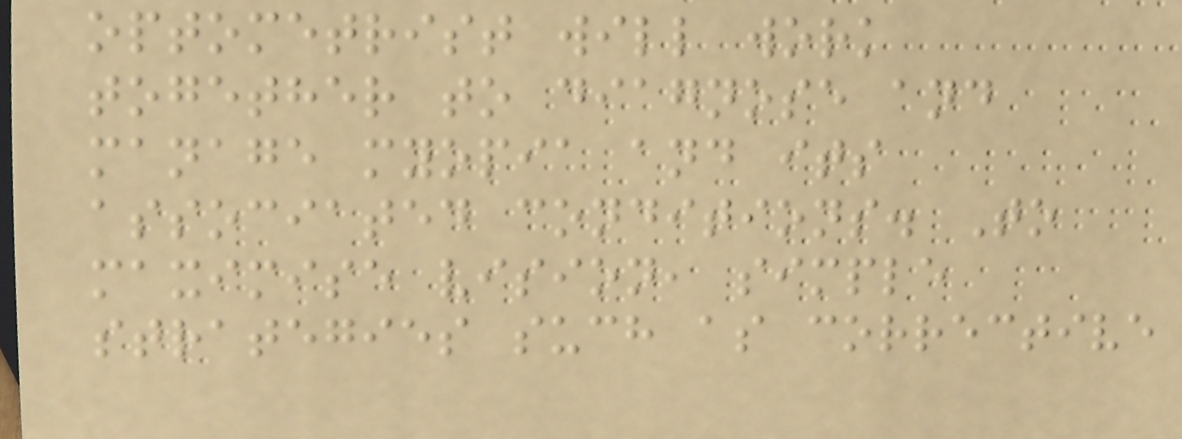optometrist will work
together to diagnose and
manage myopia and its
associated conditions. To
maximise vision, simple
strategies such as corrective
